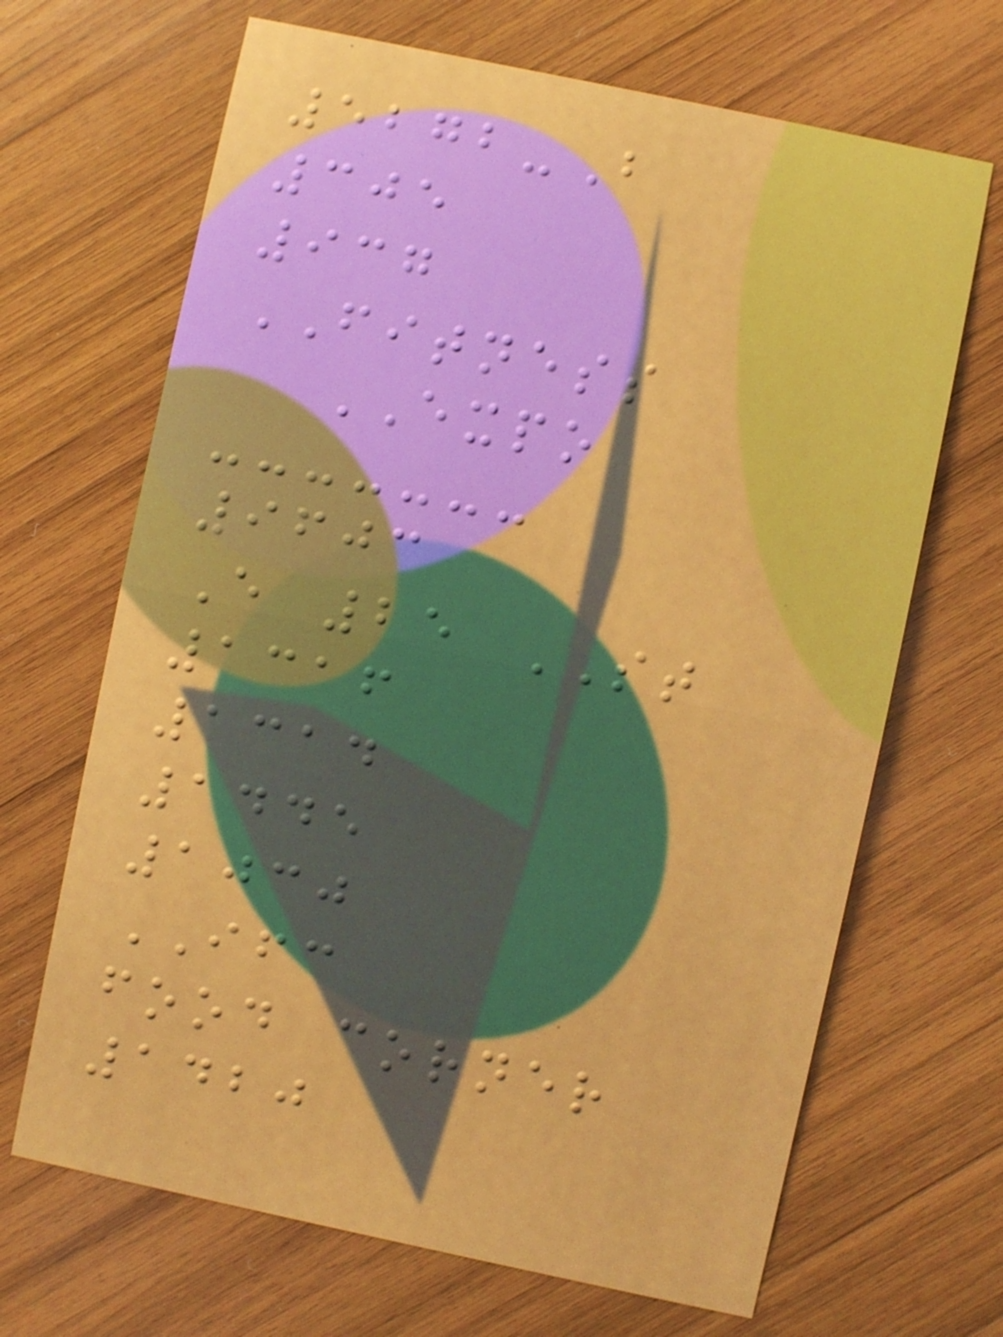5272-B
305
937
FITNESS
EXPO
9603
E 25 ST
1316
1314
1445
1030
IFC
food corner
1420
